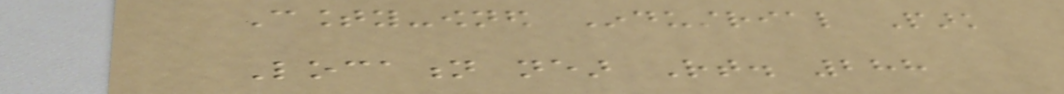County-owned Industrial Park
Location near Rt. 288
